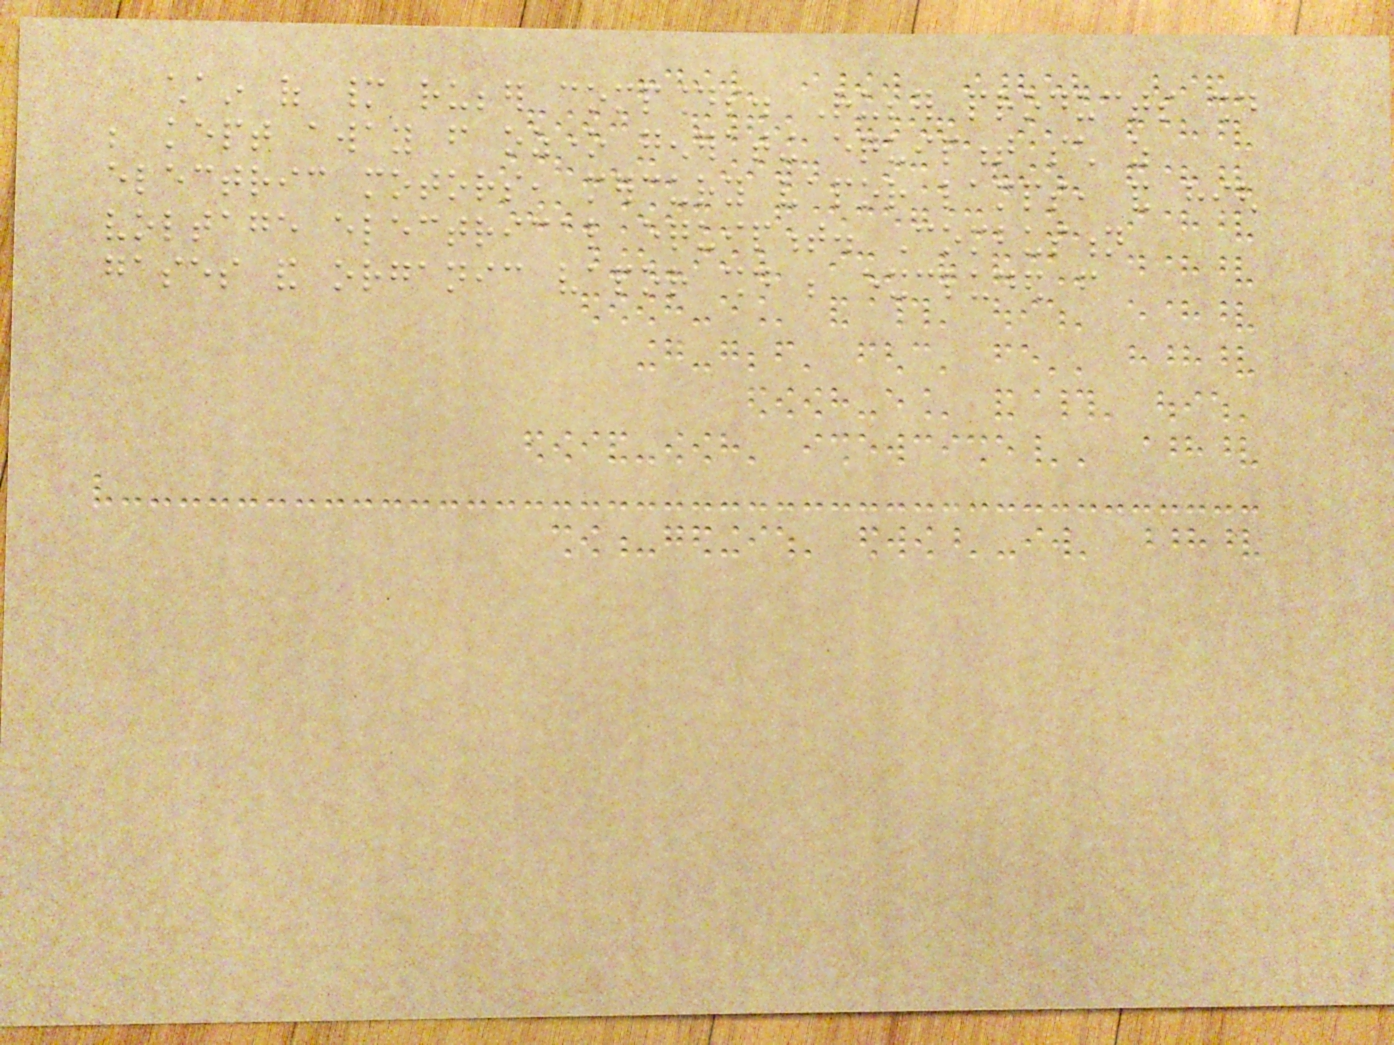chain of many rubber compounds. Rubber products should
be kept away from ozone generating equipment such as
electric motors, mercury vapor lamps, and high
voltage electrical equipment. Combustion
gases and organic vapor should be excluded from
